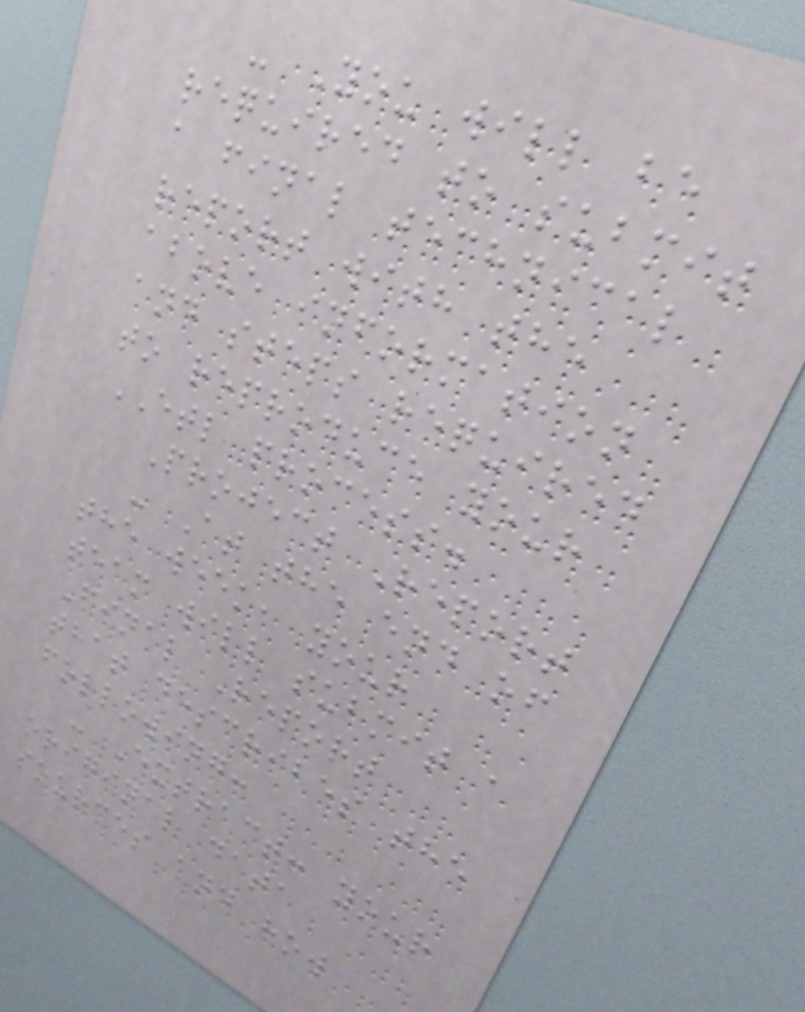- You will be
required to submit
a final technical
report with the
above information
and steps required
to reproduce your
ETL process.
Project Report
- At the end of
the week, your
team will submit a
Final Report
that describes the
following:
- Extract: your
original data
sources and how
